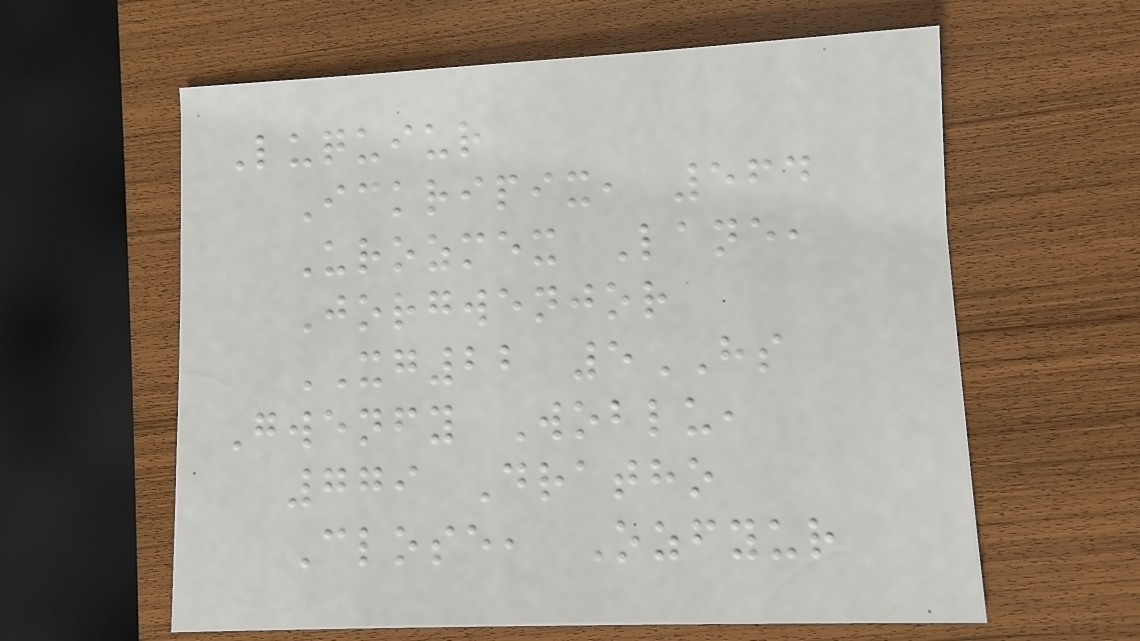Luquiur
Ickripix, 564
Urozmex Lane,
Jorgwenjor
XG22 5HS
Gwenfy Woblu,
779 Dratho
Close, Ozfyur
